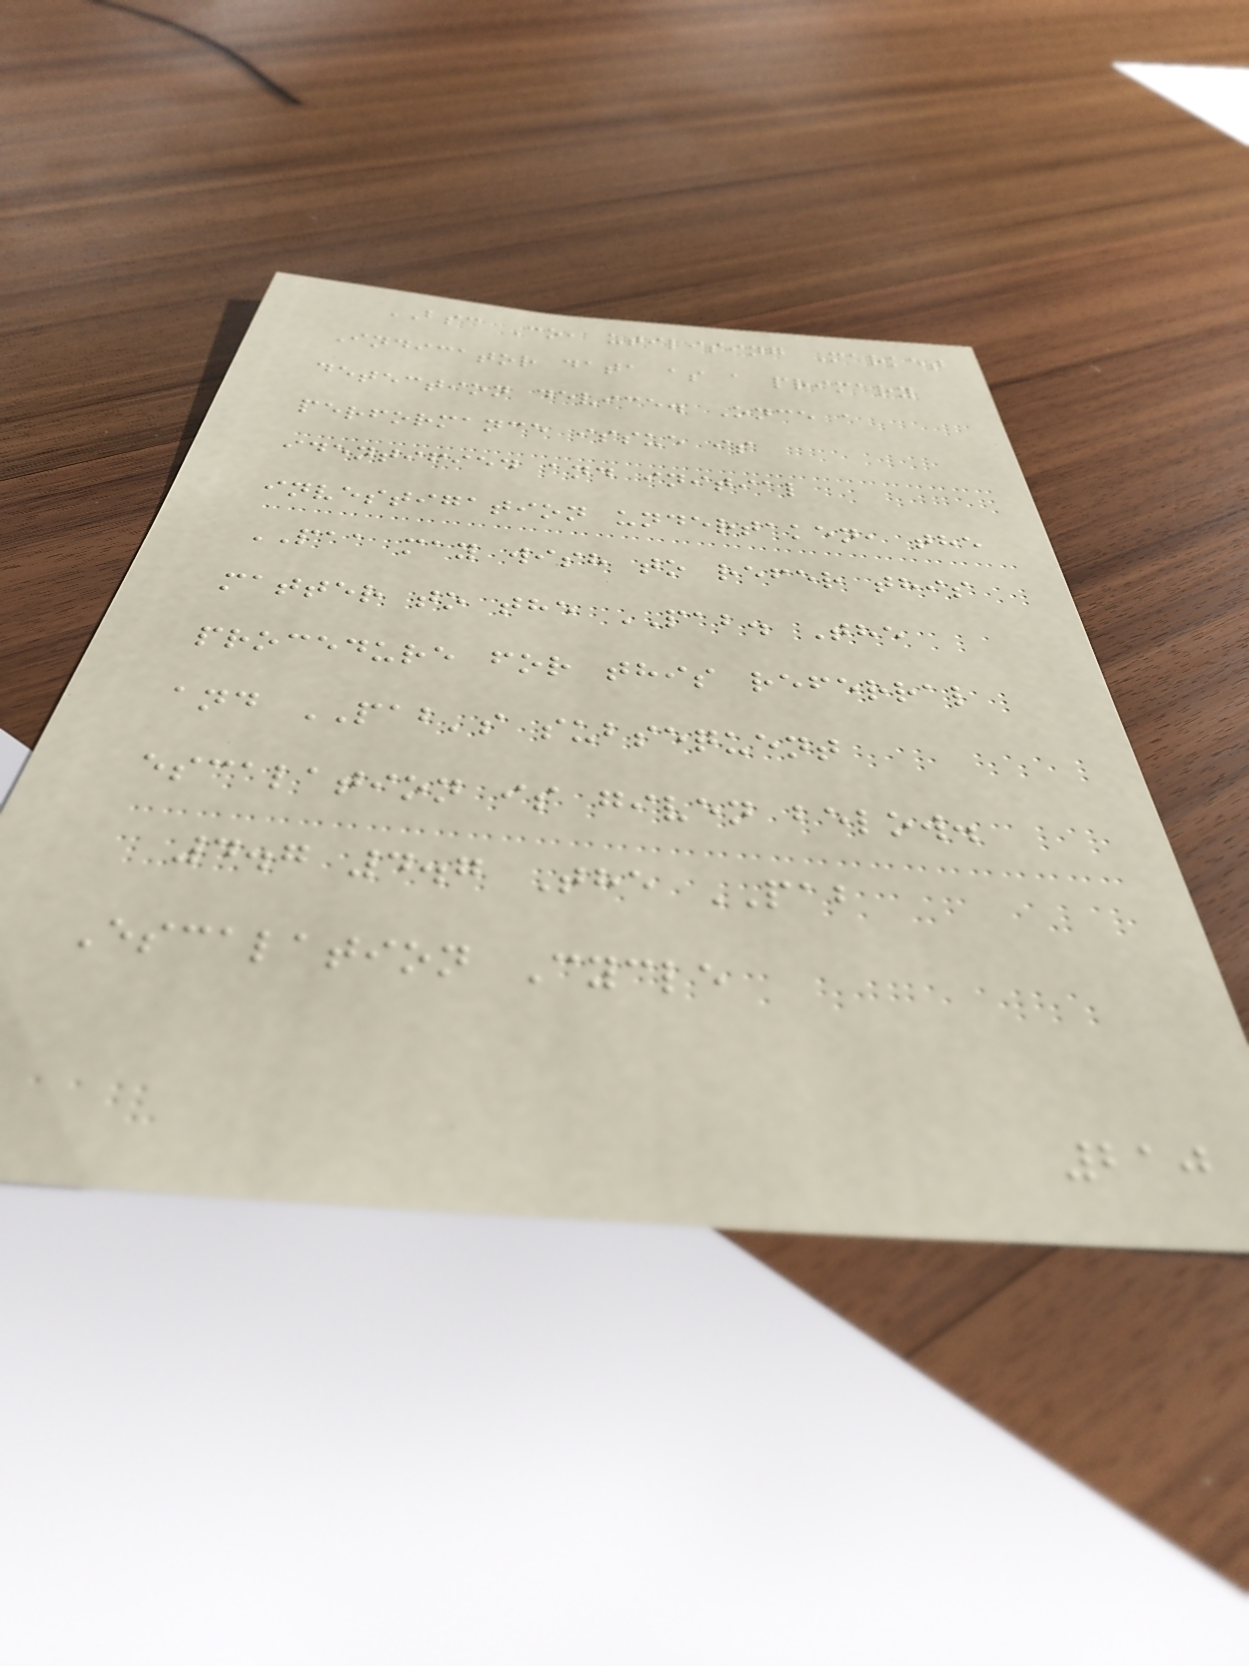BSC Co, utilising Market
Indicator data as a primary
detection device. Once a
performance issue is
identified and initial
investigation undertaken, the
PAA may wish to refer this
matter to the PAB. The
procedure for this referral
and PAB's subsequent
escalation is given below.
4.7 4.7 The PAB
Escalation Cycle
210
